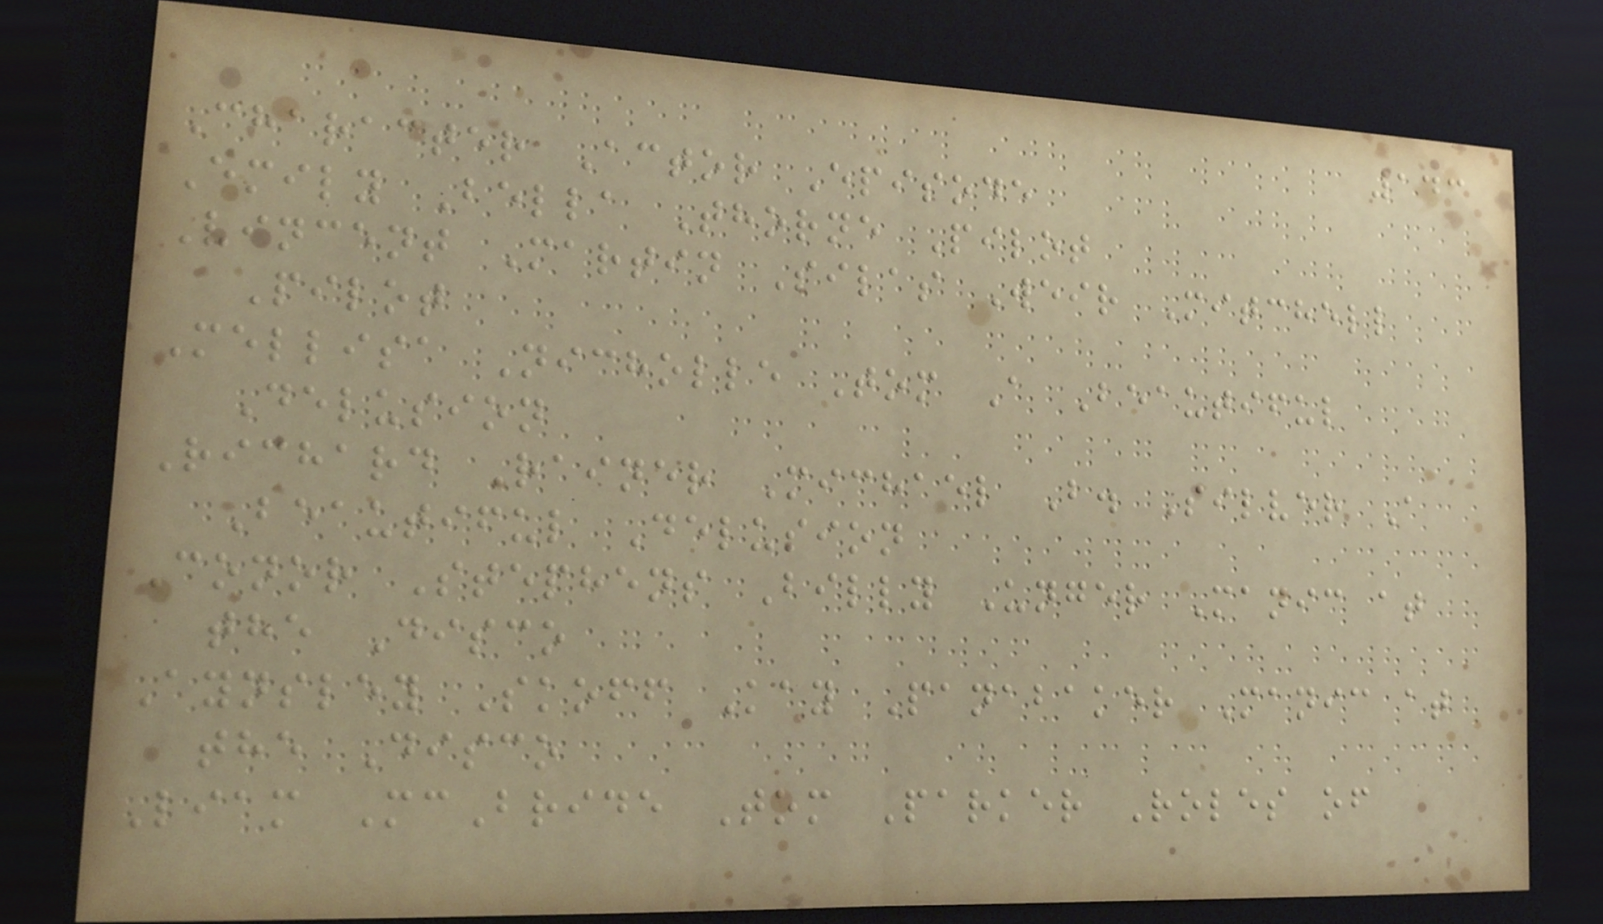143
Character Actor Episode
Emily Bella Thorne Pilot
Vincent Martin Silas Weir Mitchell
Pilot
Mellisa Nicholle Tom A Beautiful
Delusion
Richard Rainer Michael B. Silver A
Beautiful Delusion
Conor Stephens Billy Unger Manic at
the Disco
Aynsley Skoff Kay Panabaker Manic at
the Disco
Liam McBride Tom Parker Roles of
